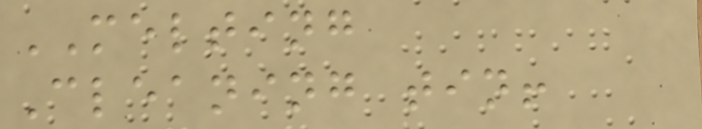MELTING
Cleaning tin!
